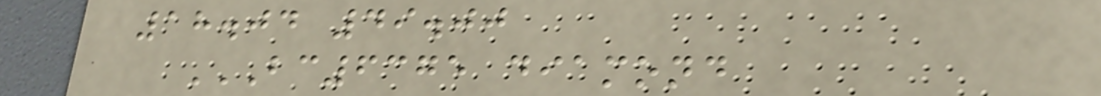18.04 49.00
BC6375 DIAMOND
